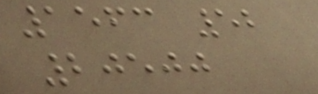1563 52
20500
